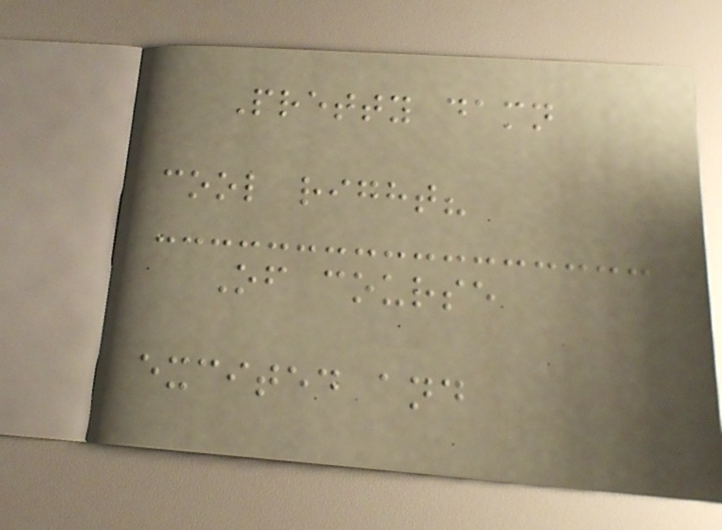Pretty damn
cool right?
Of course
excited and
